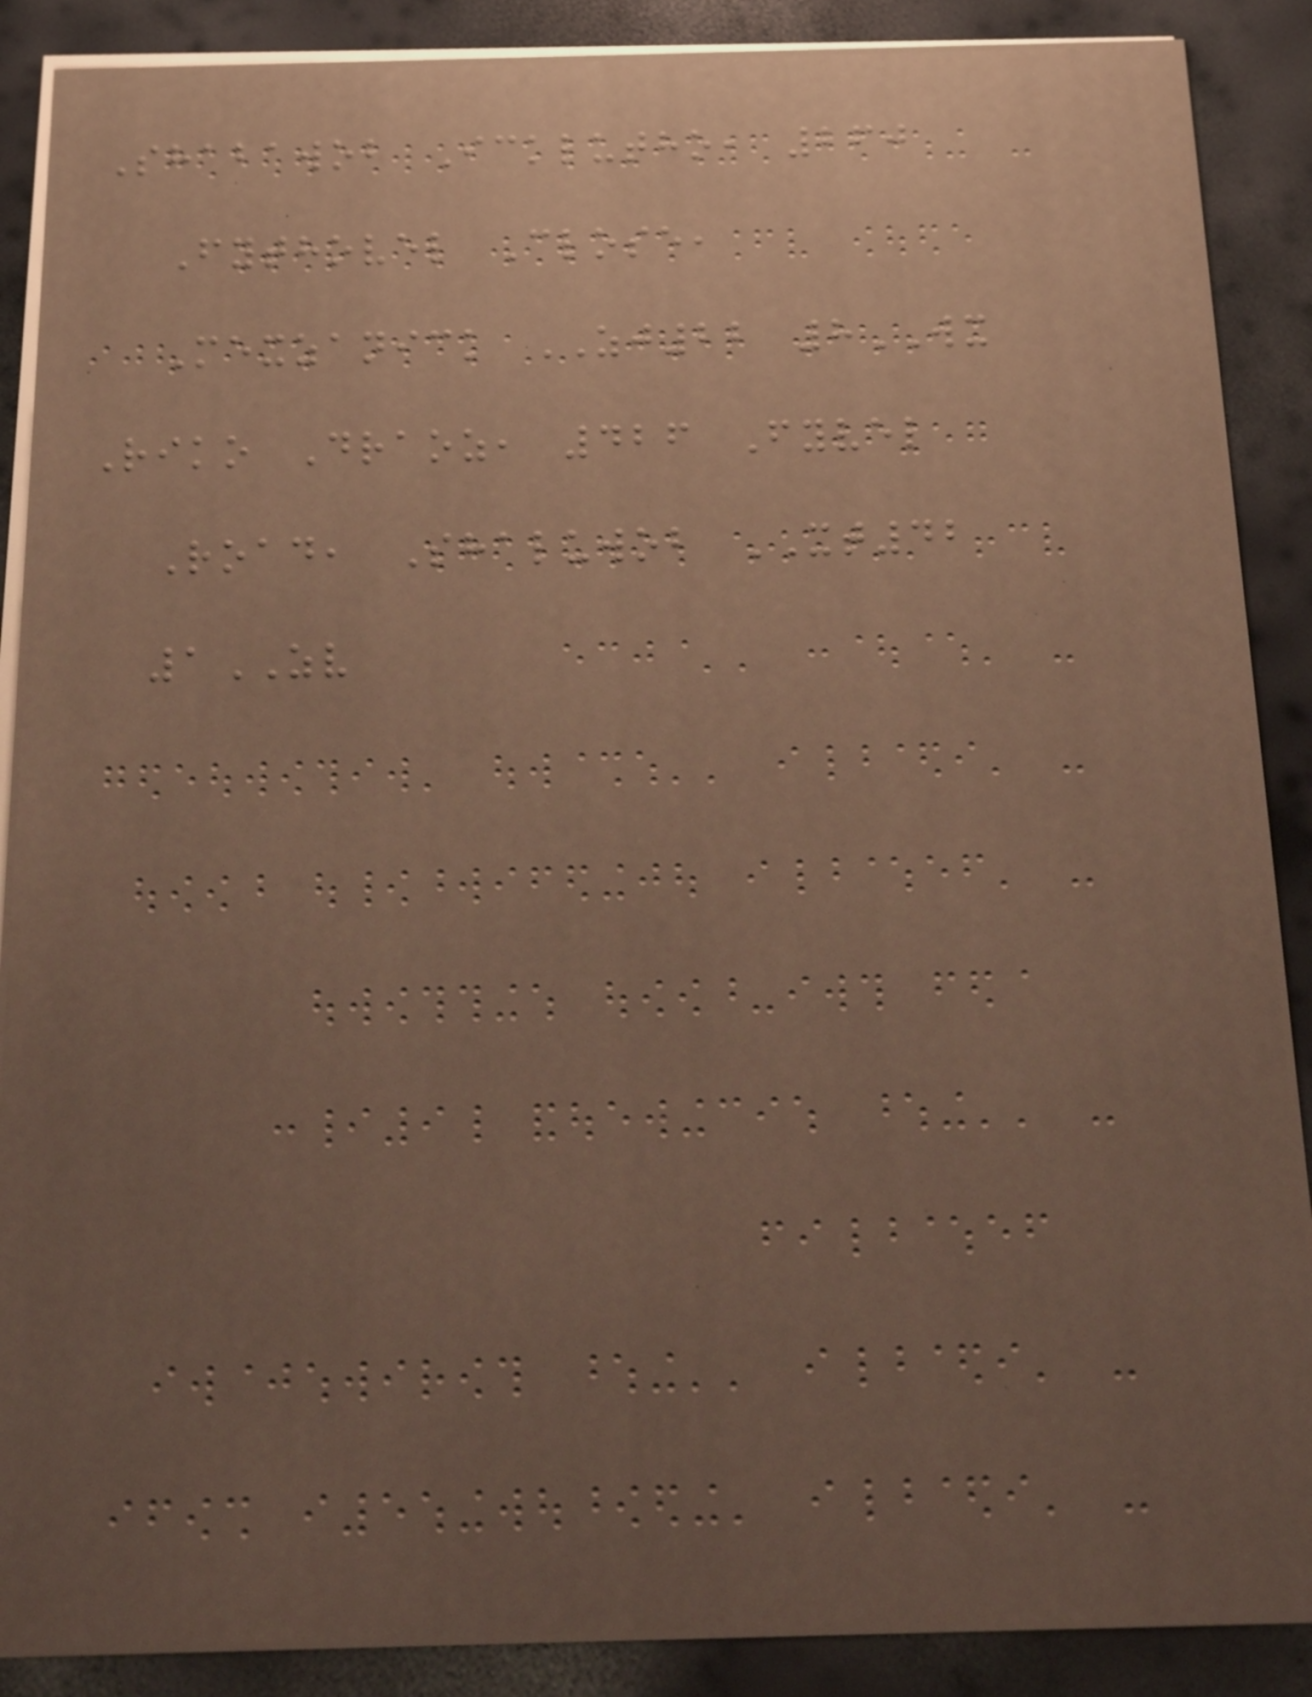Shabawob Icklutho, 260
Fythovel Close,
Mexzanick ZJ22 8WX
Riko Draoz, 426 Fyvel
Road, Shaluwob XT42
1ZV
